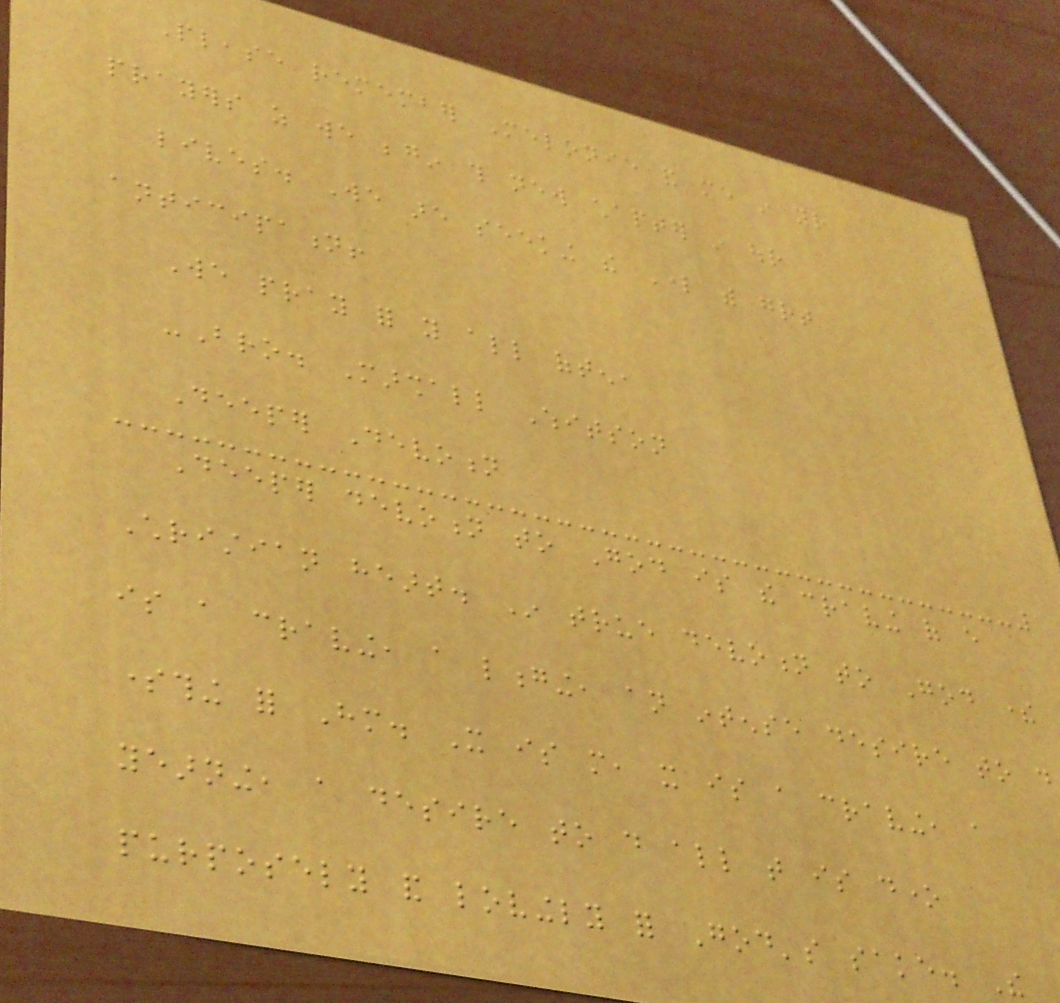Please remember Melonie and me in your
prayers as we begin this new chapter in our
lives. We are seeking the Lord with great
anticipation!
We pray for you all often,
-Bro. Marshall Whitson
Deeper Devotion
Deeper devotion to God is the craving of every
Christian heart. In true devotion to God there
is a craving, a longing, an intense desire to do
something for Him. It is more, it is a craving, a
yearning, a desire to do all that is done
purposely and lovingly for God's sake. The
